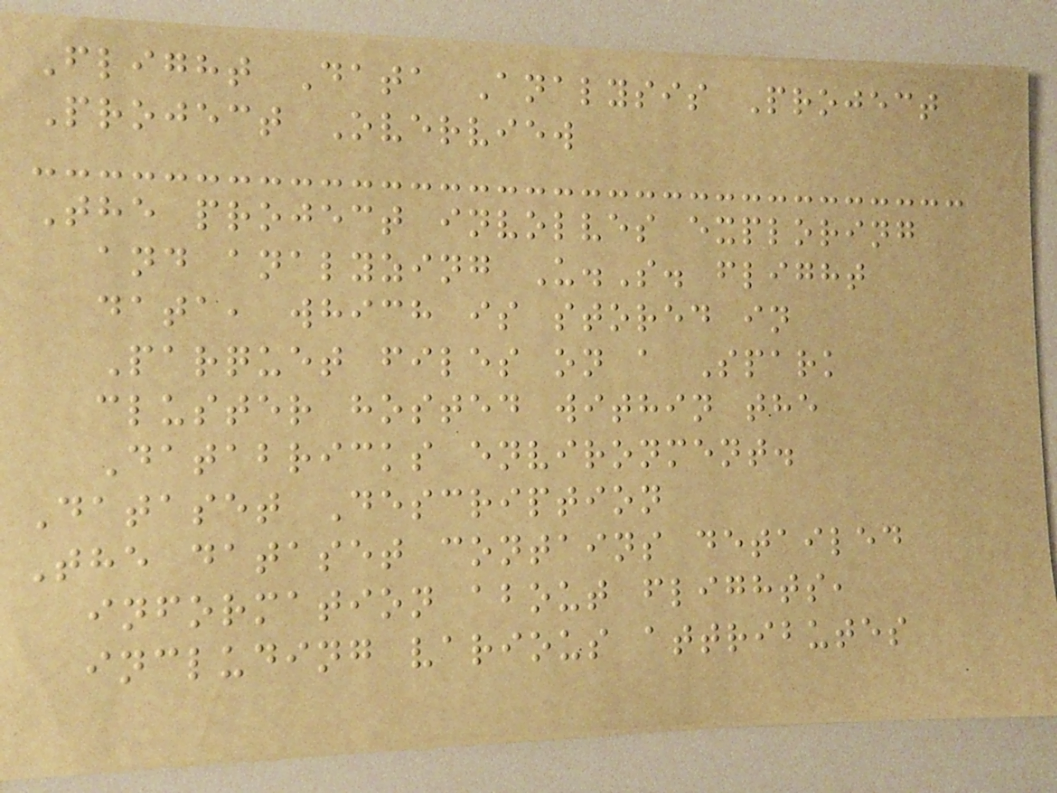Flight Data Analysis Project
Project Overview
The project involves exploring
and analyzing U.S. flight
data, which is stored in
Parquet files on a Spark
cluster hosted within the
Databricks environment.
Dataset Description
The dataset contains detailed
information about flights,
including various attributes
